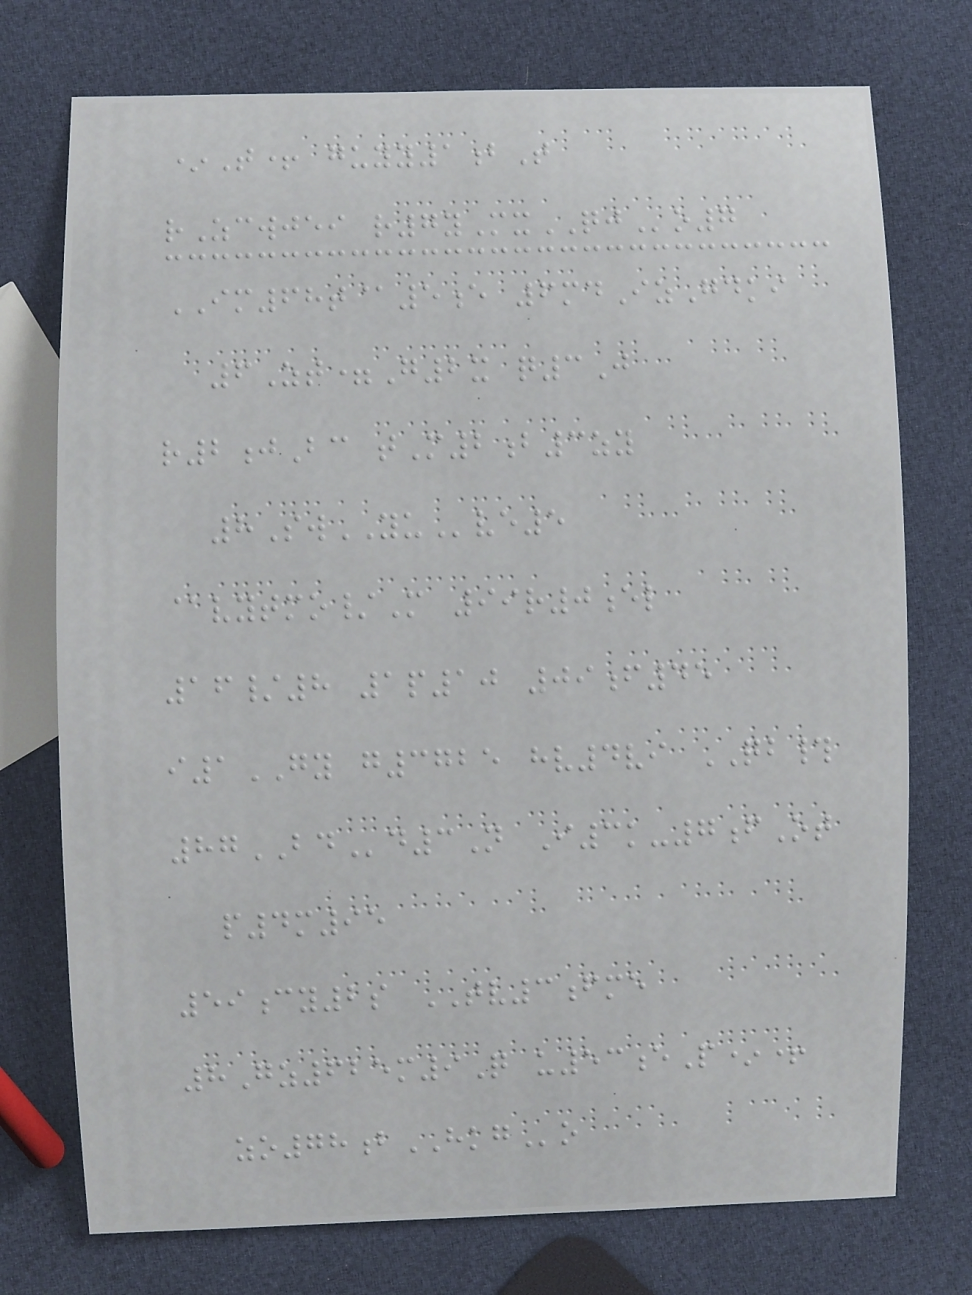*T+ guyy1bT
rZcwjei r7yMxQJo7
IM68t@5e 6mdIzGdki
6Zt=G2x q3J
r2jBc tM2b3zy
8SwYUve5
@vytmo/M 99r0el
16/8 1p10 09f45
i1GY g3725 hv4vi QB#
87BDd3N I3k-7fOt
p4m95
59cy2s TV3fme
8Gz625m9Q u53eP*+
zo78bHKGo
